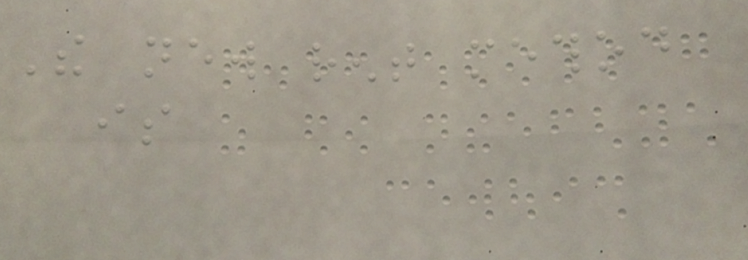The new rent method
is
